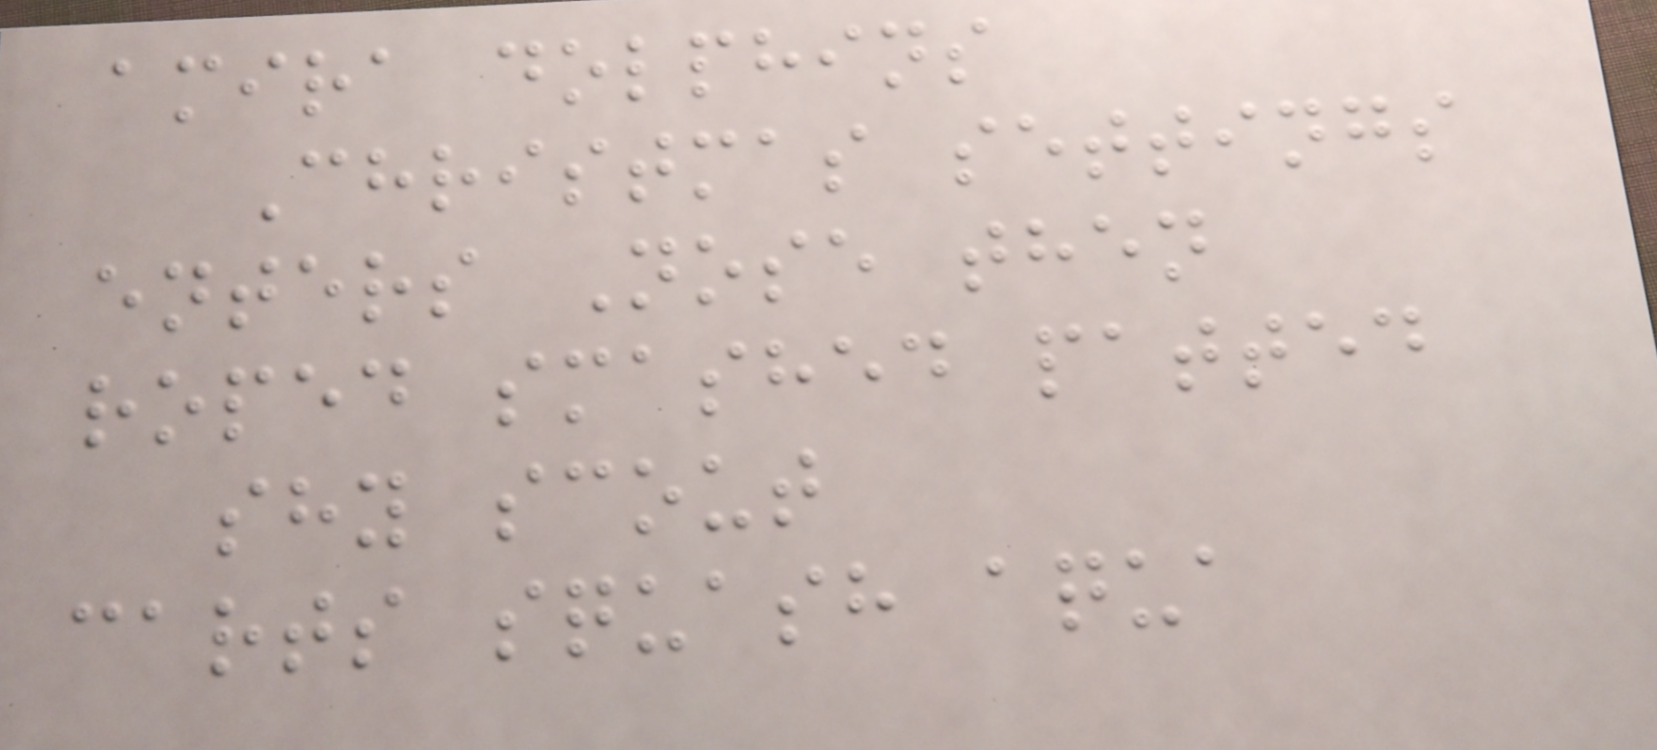amira dolphins
Christmas settings
enters Nose then
roped smashed patted
shy scout
carts squash aqua
